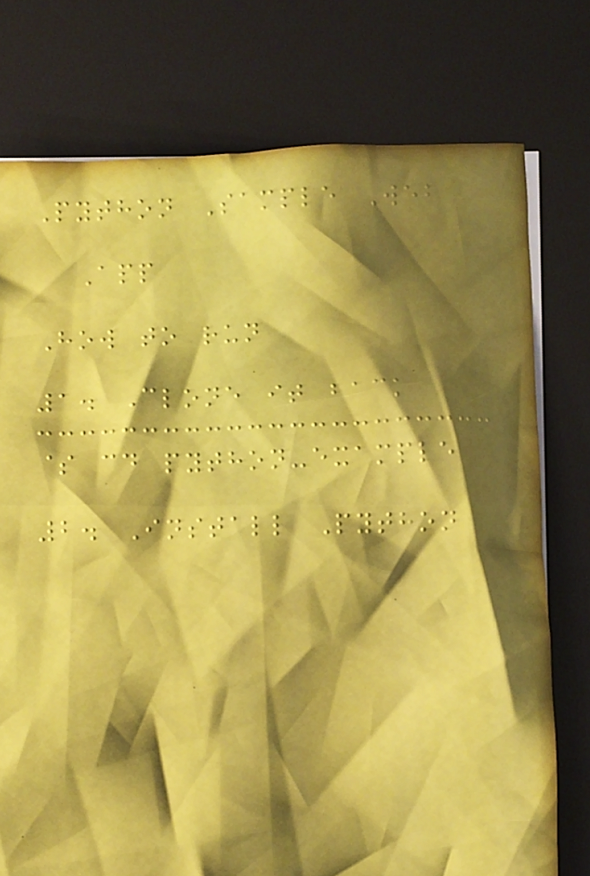Python Sample Web
App
How to run
1. Clone it back
$ cd python-example
2. Install Python
